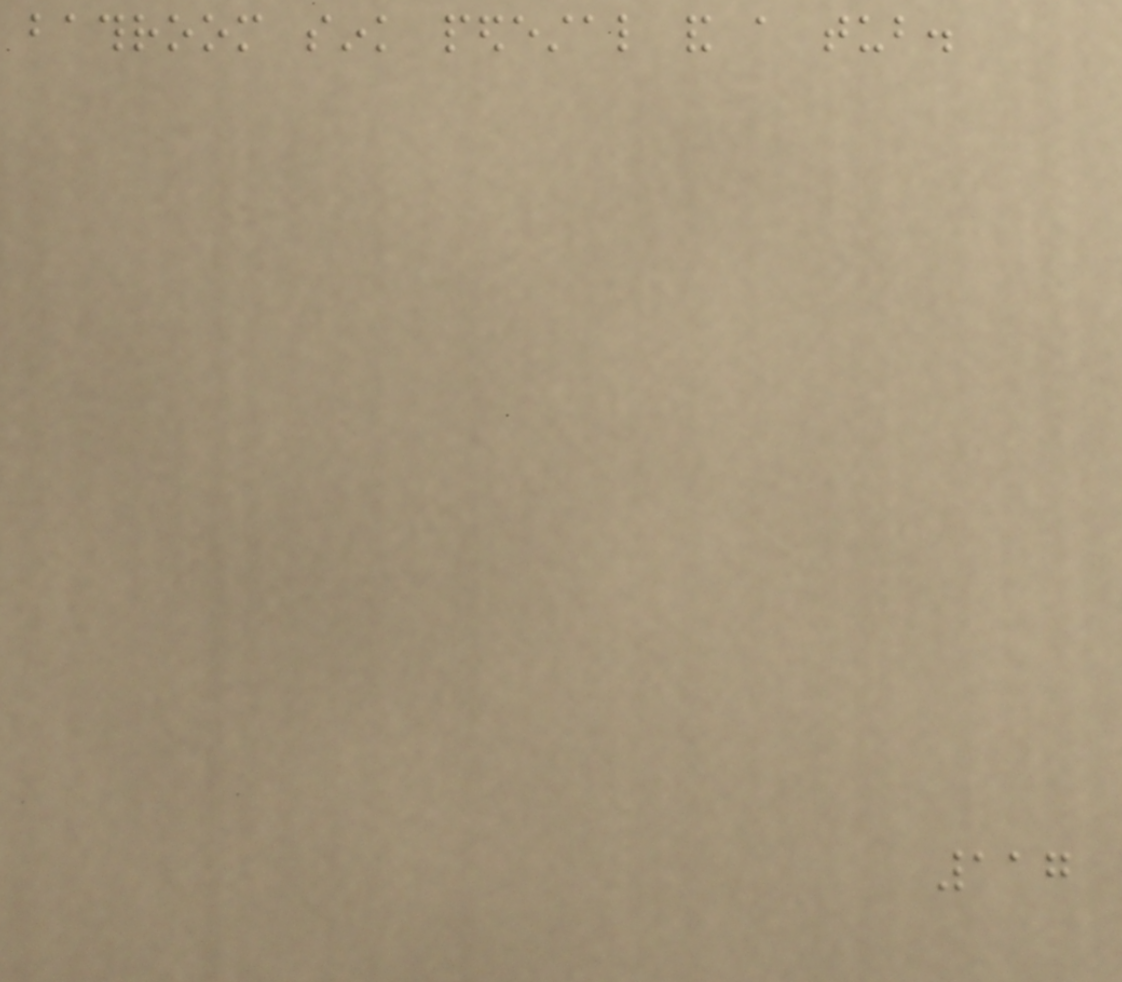bathroom sink pedestal and a tub.
117
